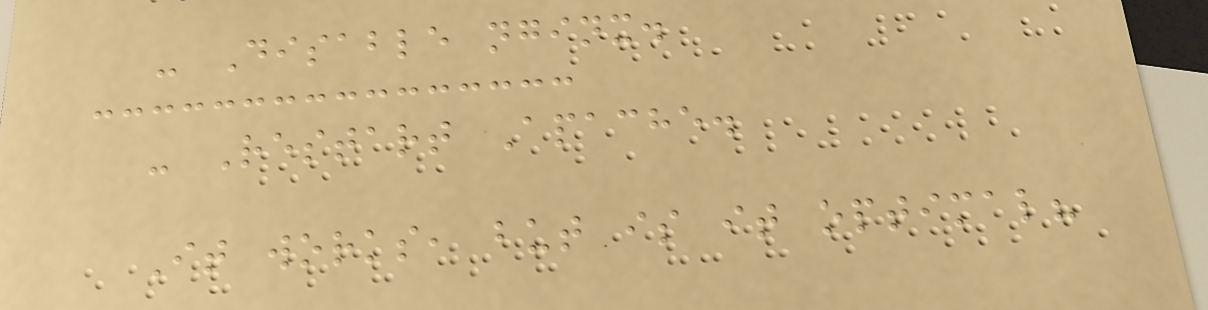- Disable nginx.
- Restart Apache.
It works, but is it optimal?
